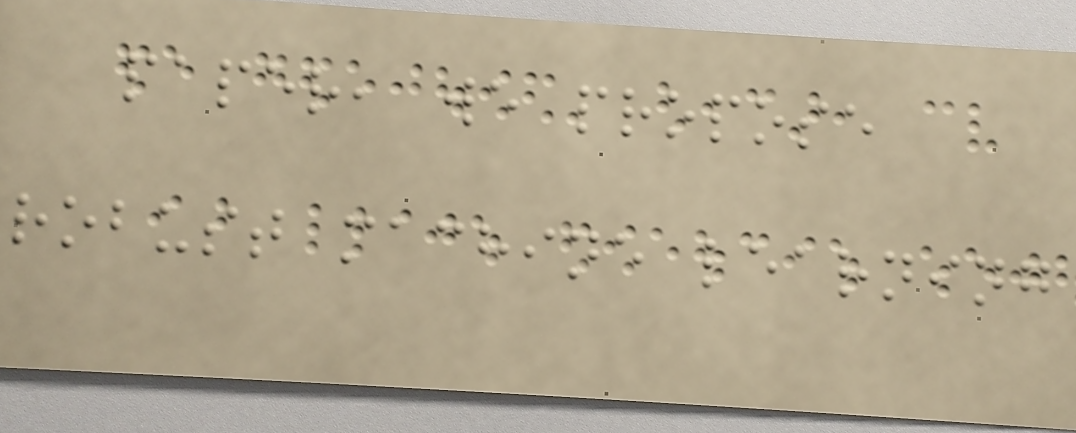paper, we propose
robust machine learning
